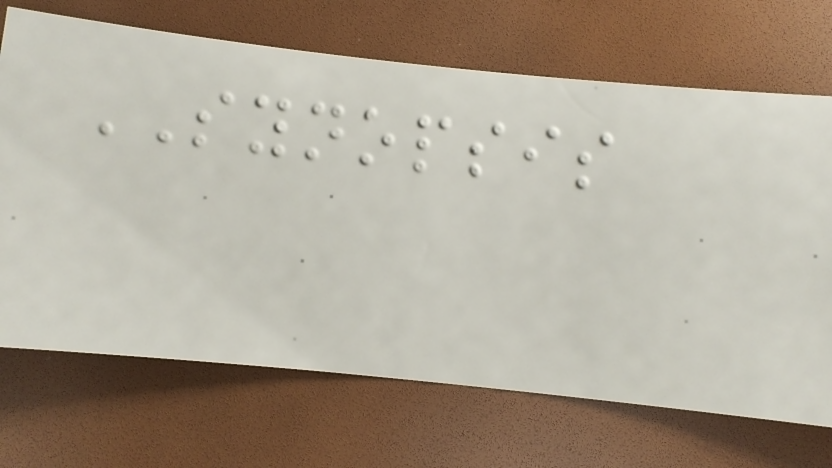SYNOPSIS
